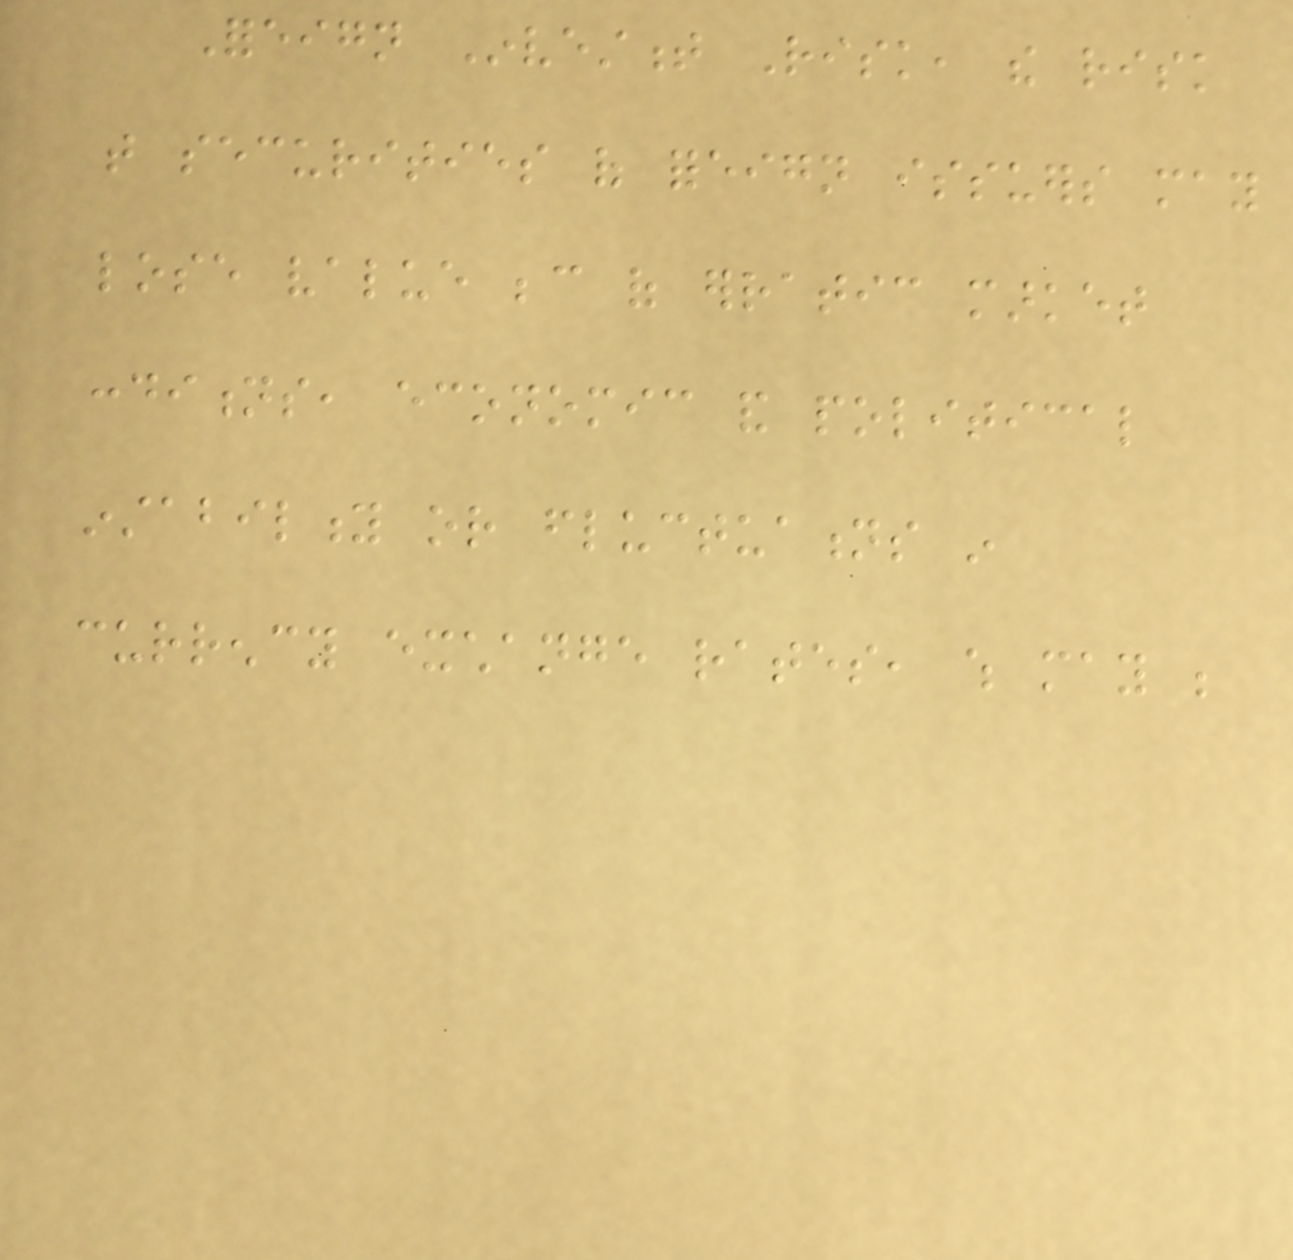Foreign Investment Risk, the risk
that securities of foreign issuers may
lose value because of erratic market
conditions, economic and political
instability or fluctuations in
currency exchange rates, which may be
